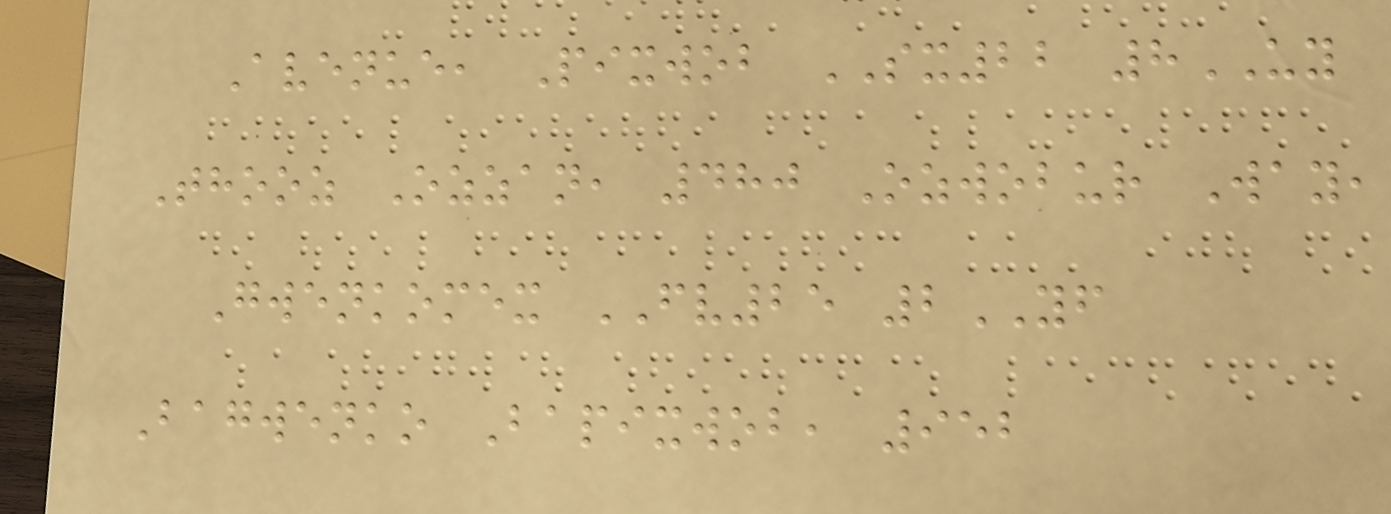Avenue, Pixwob SX22 8UY
Thooz Ozzan, 480 Ozwobur Way,
Gwenkomex FV25 2YF
Bagwenko Bapixwob, 952
